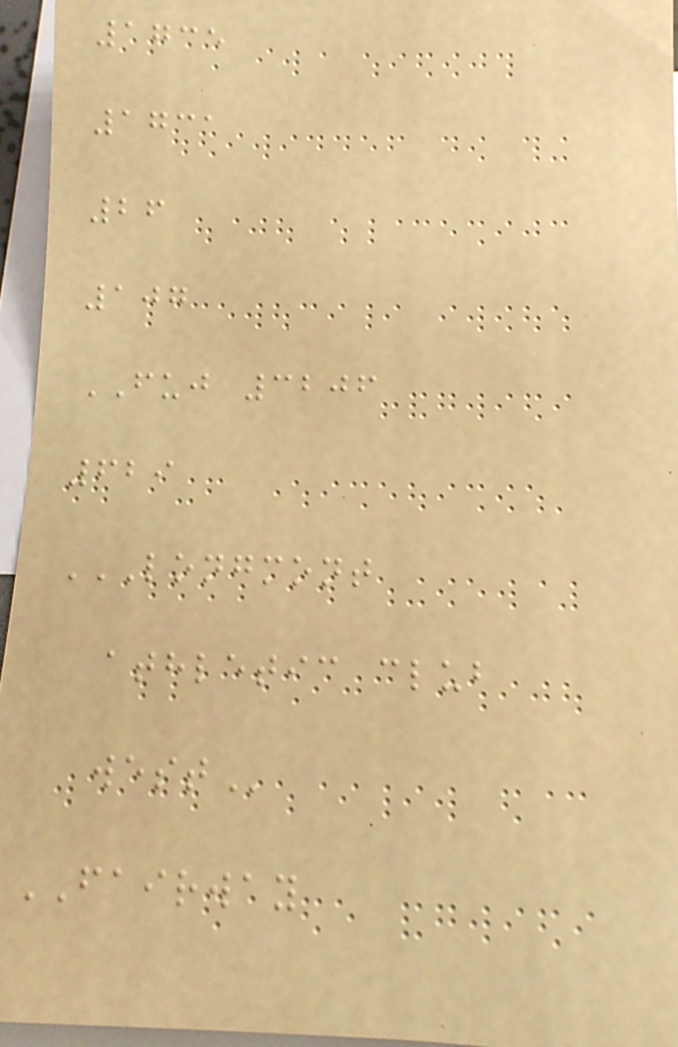1735
1731
26
107
FUJ 3206
629
LONGMONT
ATHLETIC CLUB
WEST
FAIRWAY
